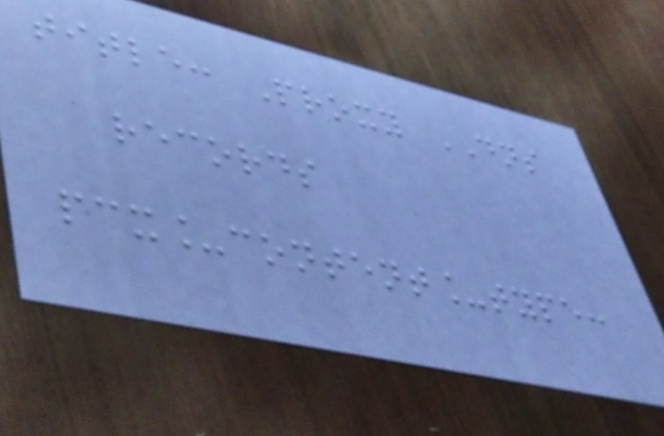title: Proxy DNS
records
pcx_content_type:
